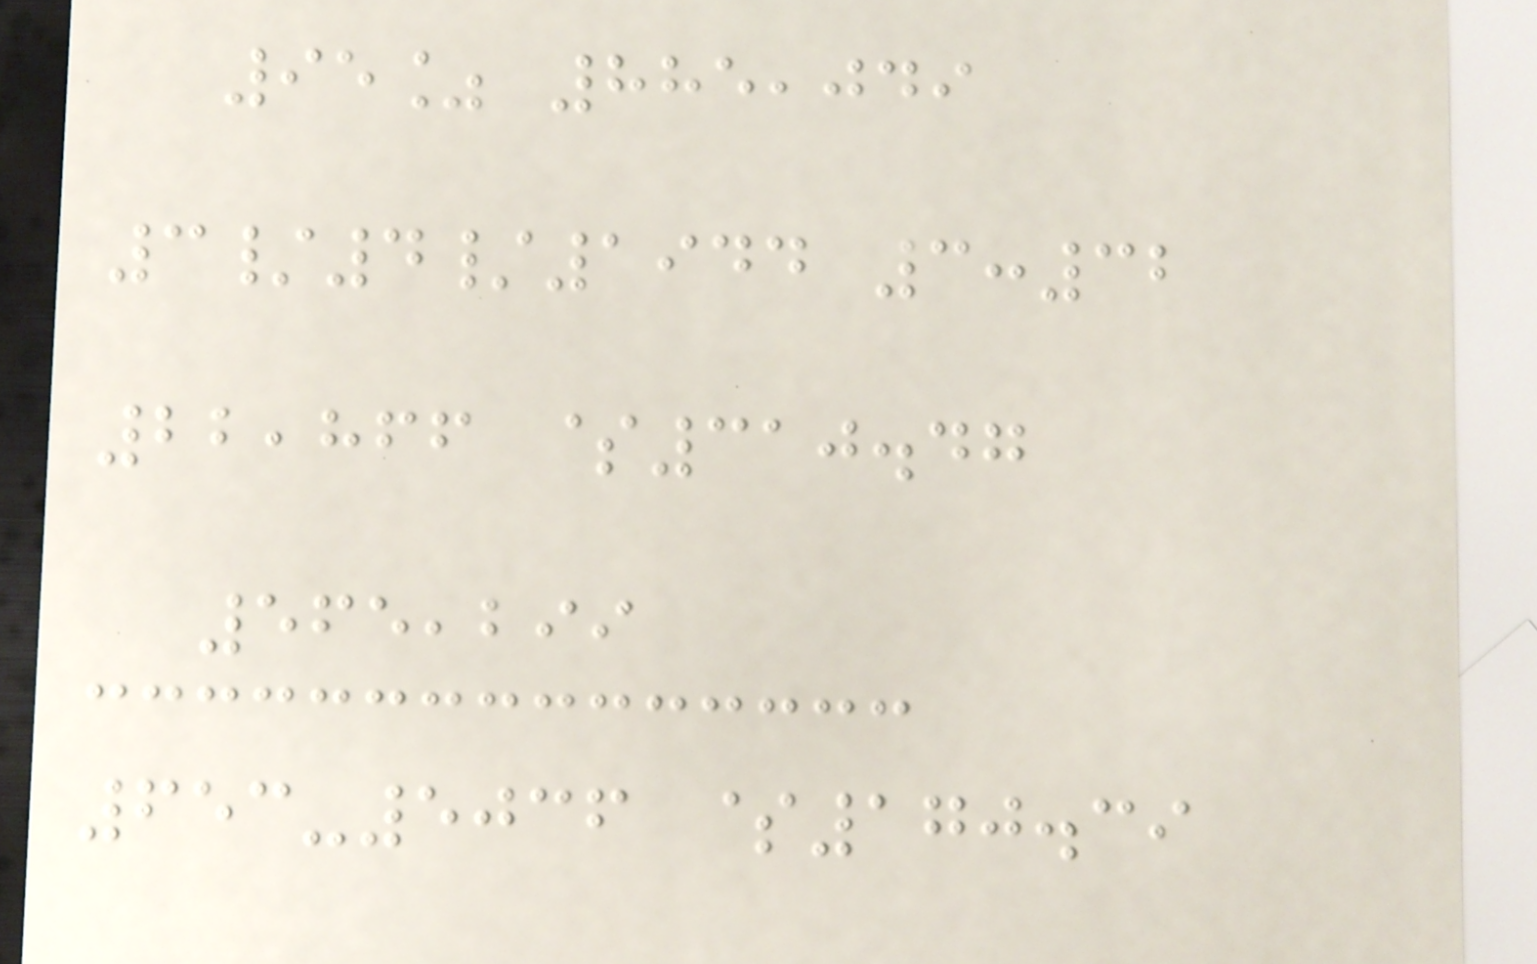95% 885,049
3/4/1944 3:32
22,866 $310.47
565,299
653-5036 $170.39
